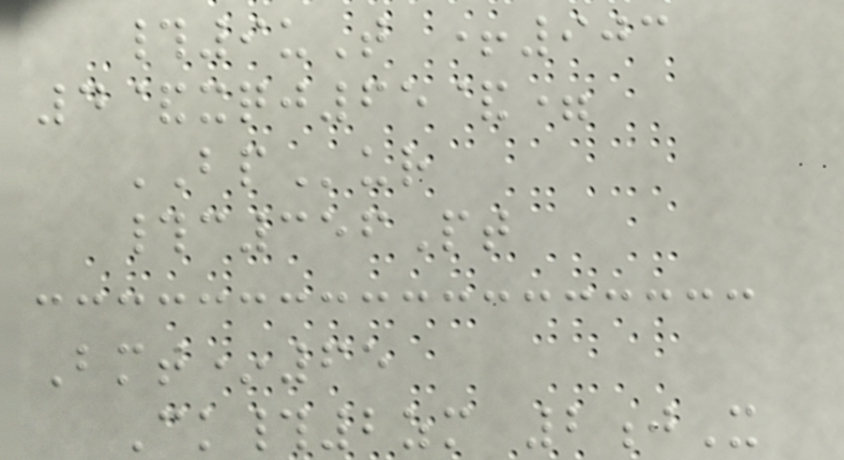#9uT +903
4&xqj65&=
BPur
#c356Pt
Bmt*65
Ck#2zm 2jX
